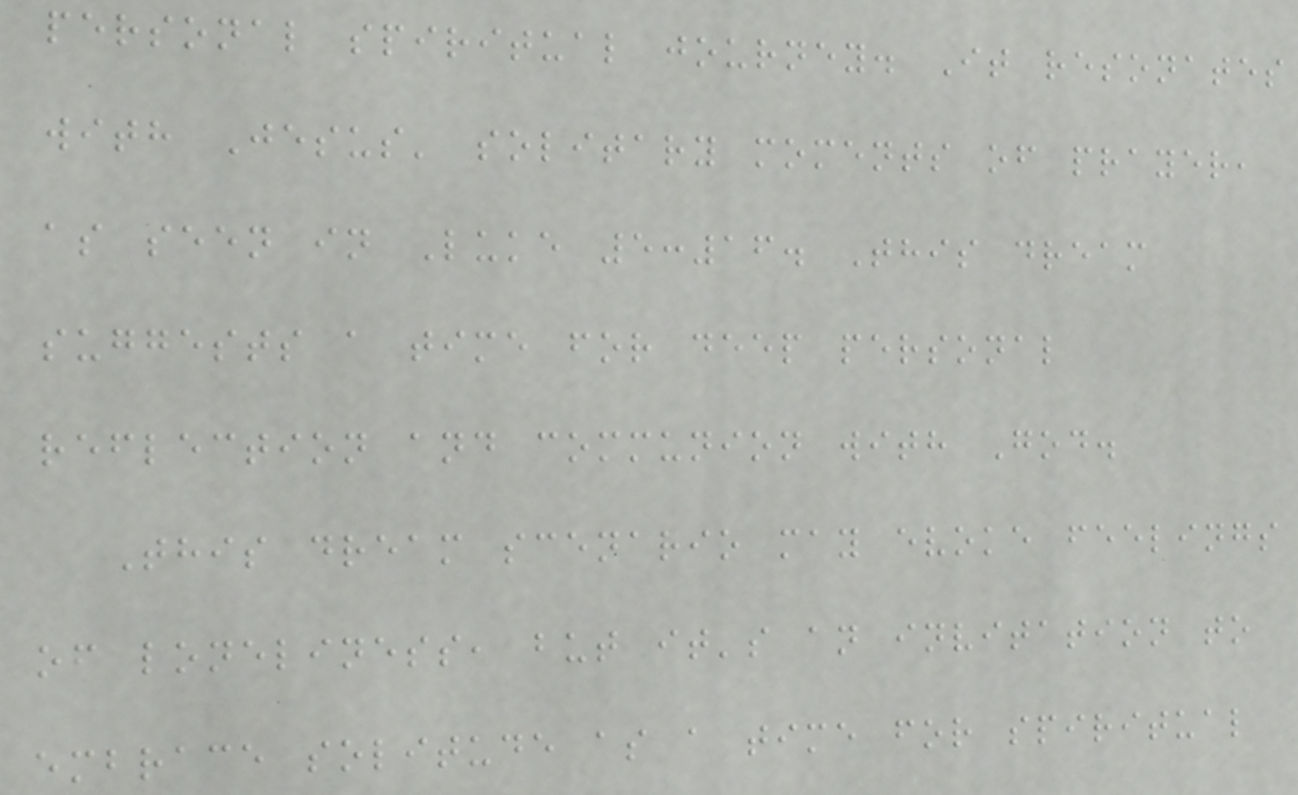personal spiritual journey. It resonates
with Jesus' solitary moments of prayer,
as seen in Luke 5:16. This dream
suggests a time for deep personal
reflection and communion with God.
This dream scenario may evoke feelings
of loneliness, but it's an invitation to
embrace solitude as a time for spiritual
